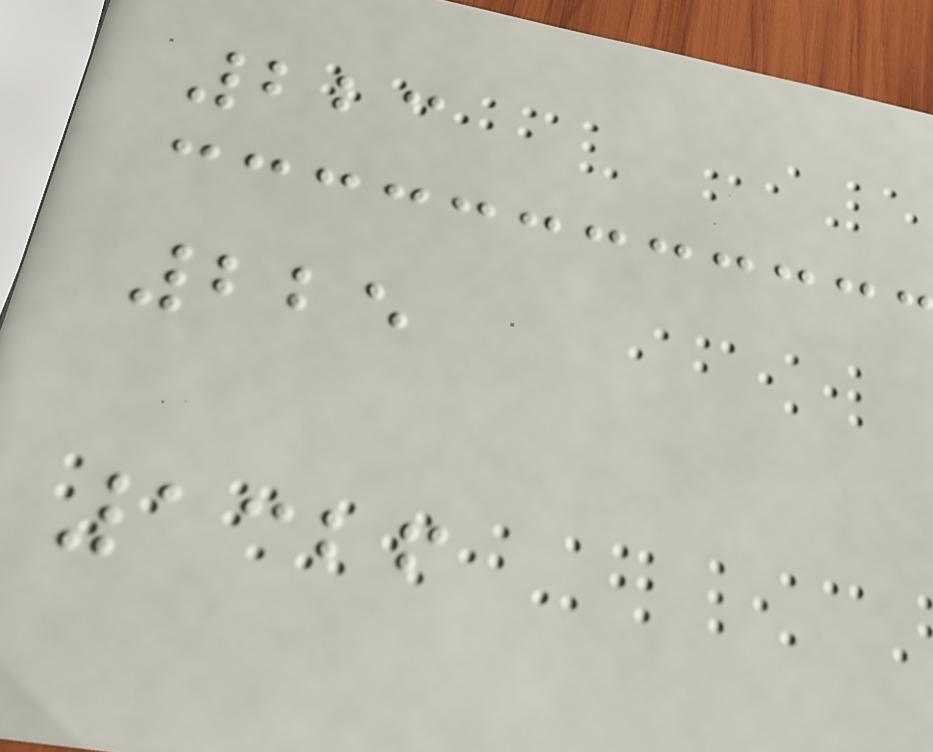223
225
1326
